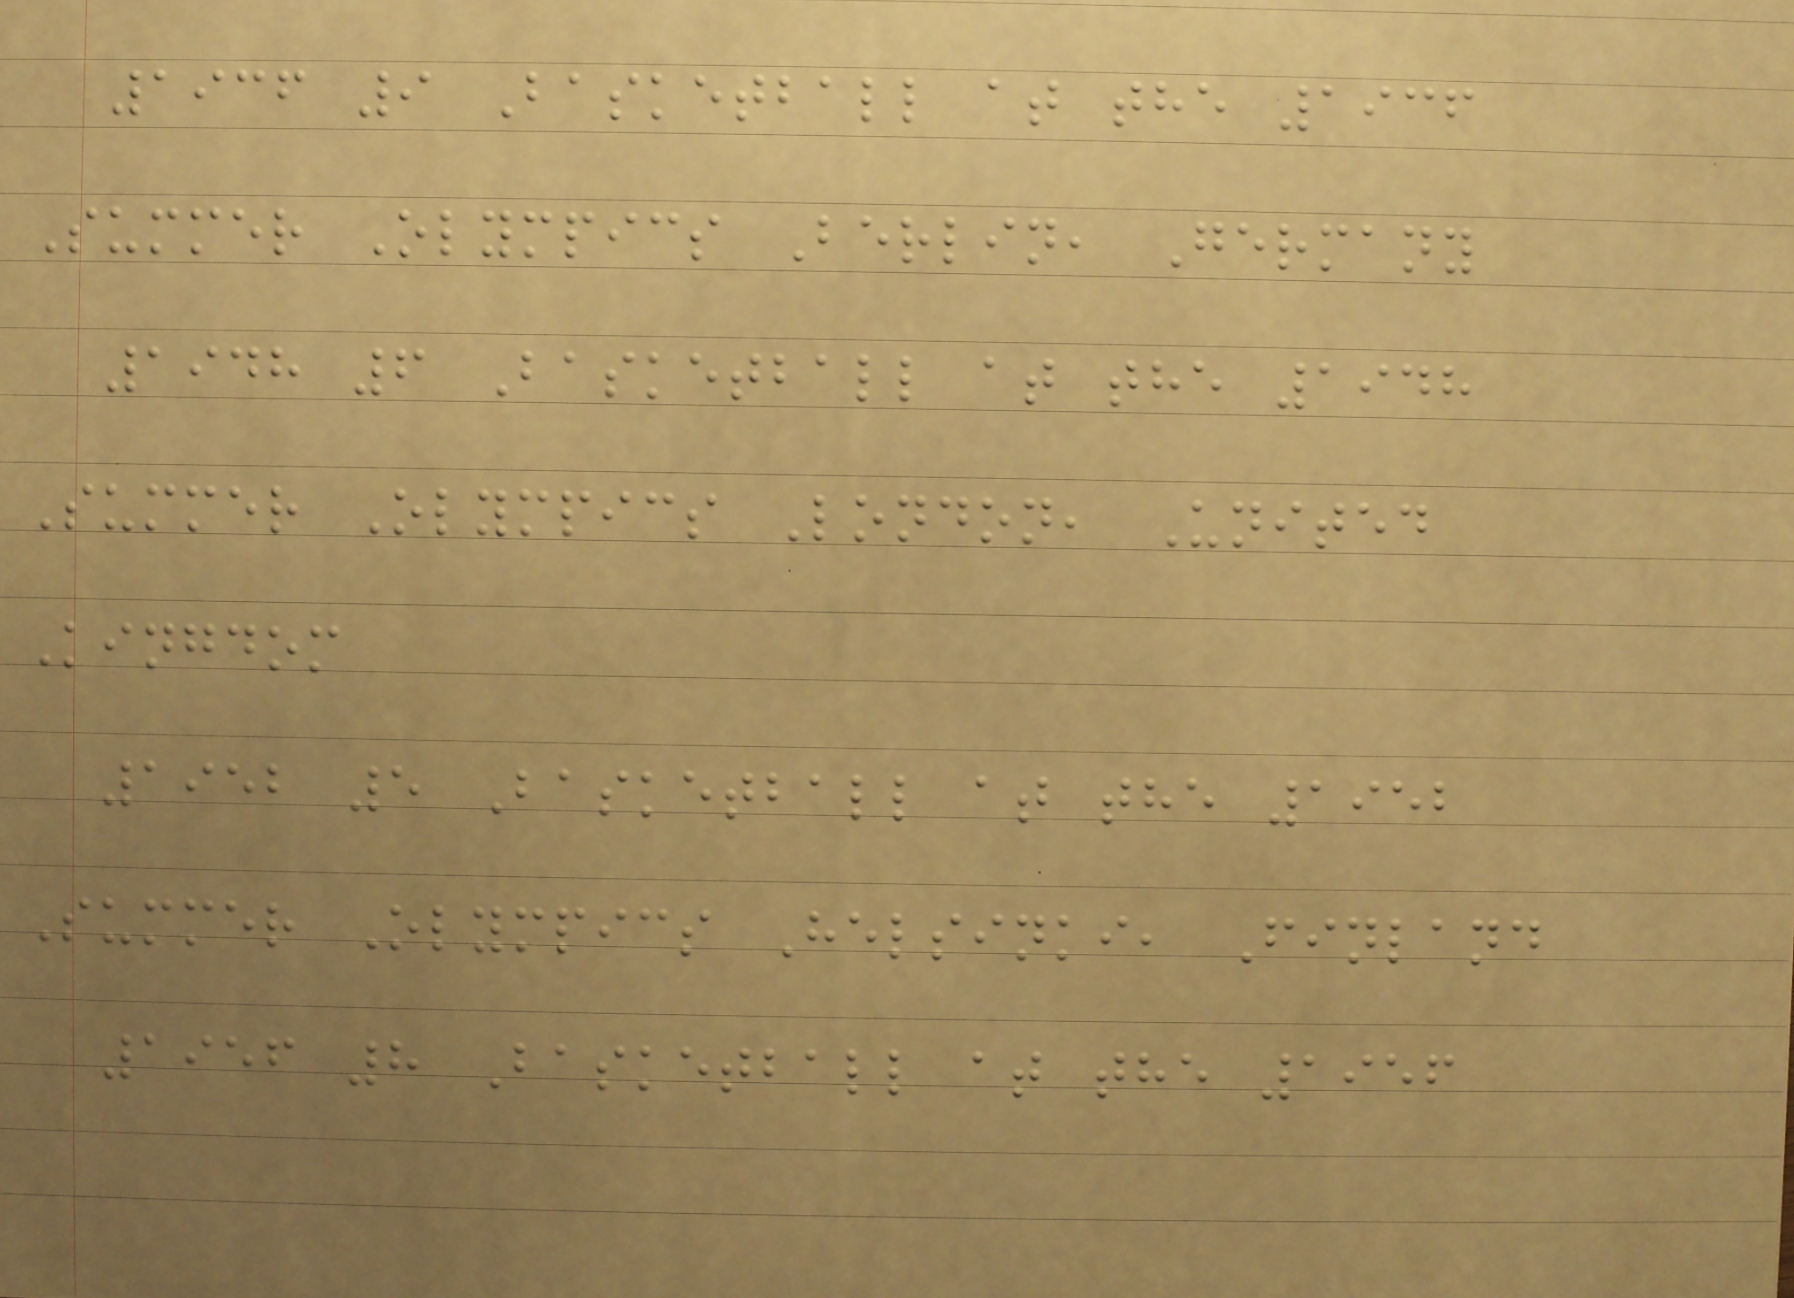1936 9 Basketball at the 1936
Summer Olympics Berlin, Germany
1948 6 Basketball at the 1948
Summer Olympics London, United
Kingdom
1952 5 Basketball at the 1952
Summer Olympics Helsinki, Finland
1956 8 Basketball at the 1956
